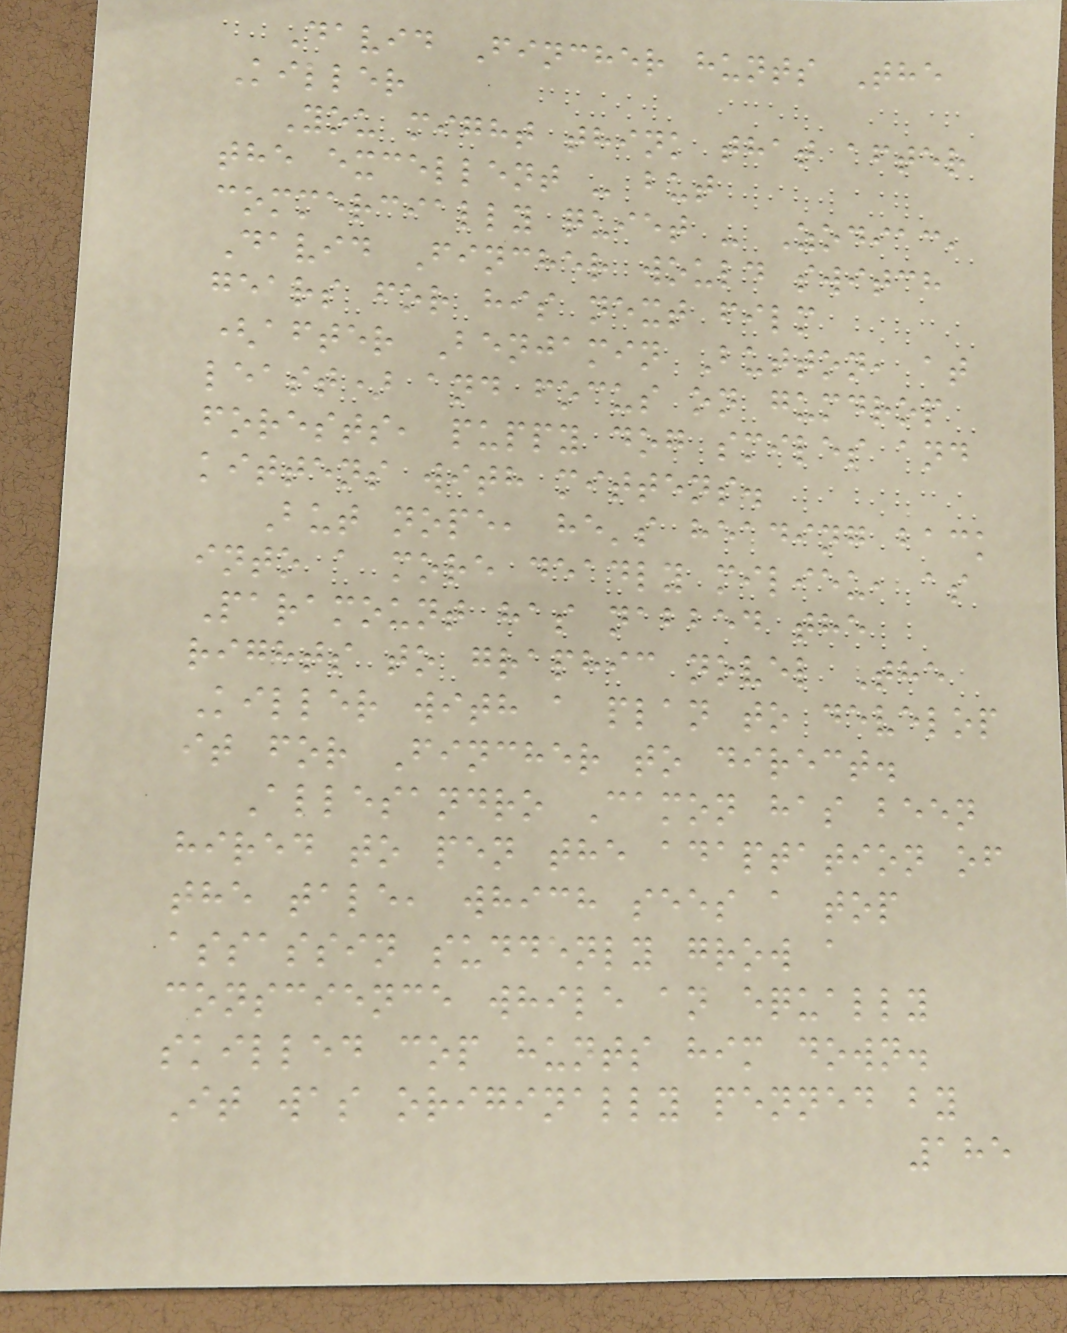David Fincher hunts The
Killer
You might think that after
the excellent - but
commercially quiet - Zodiac,
David Fincher would switch
gears for his next film
(after Benjamin Button, at
least) and focus on gumdrop
forests, puppy dog smiles and
kittens with mittens.
But nope, he's heading back
into a more deadly milieu, as
Paramount has nabbed the
rights to graphic novel The
Killer with a plan to develop
it for Fincher to direct.
Allesandro Camon has been
hired to pen the adaptation of
the tale, which sees a top
assassin suddenly grow a
conscience while an equally
skilled cop hunts him down.
It was originally penned by
185
